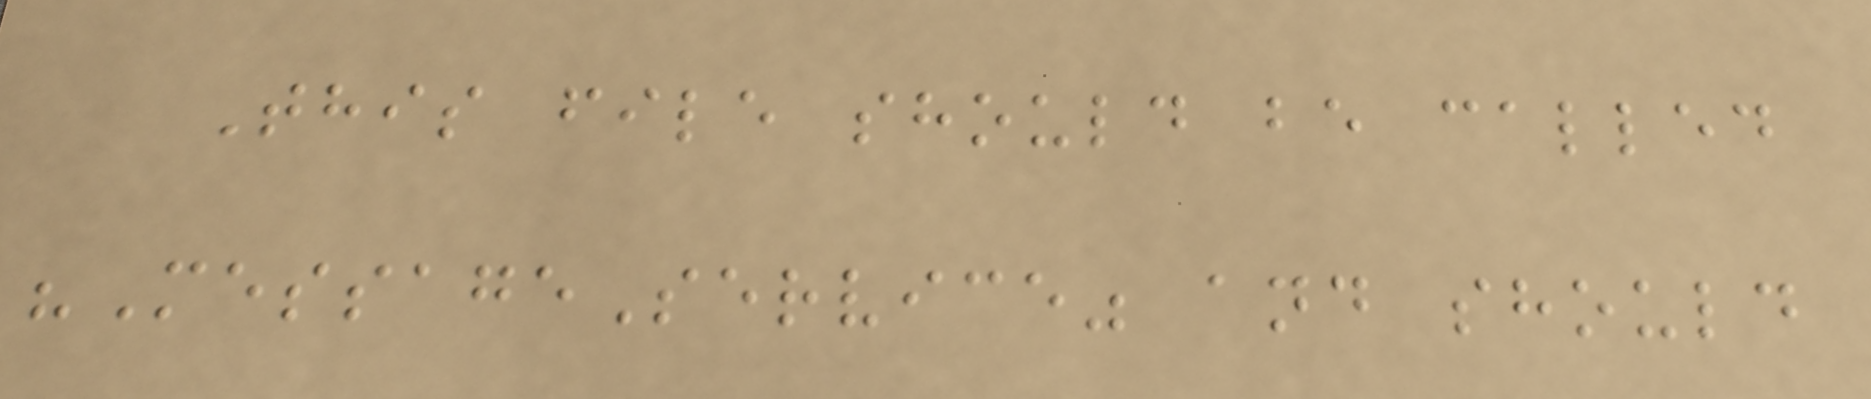This file should be called
"MessageService" and should
